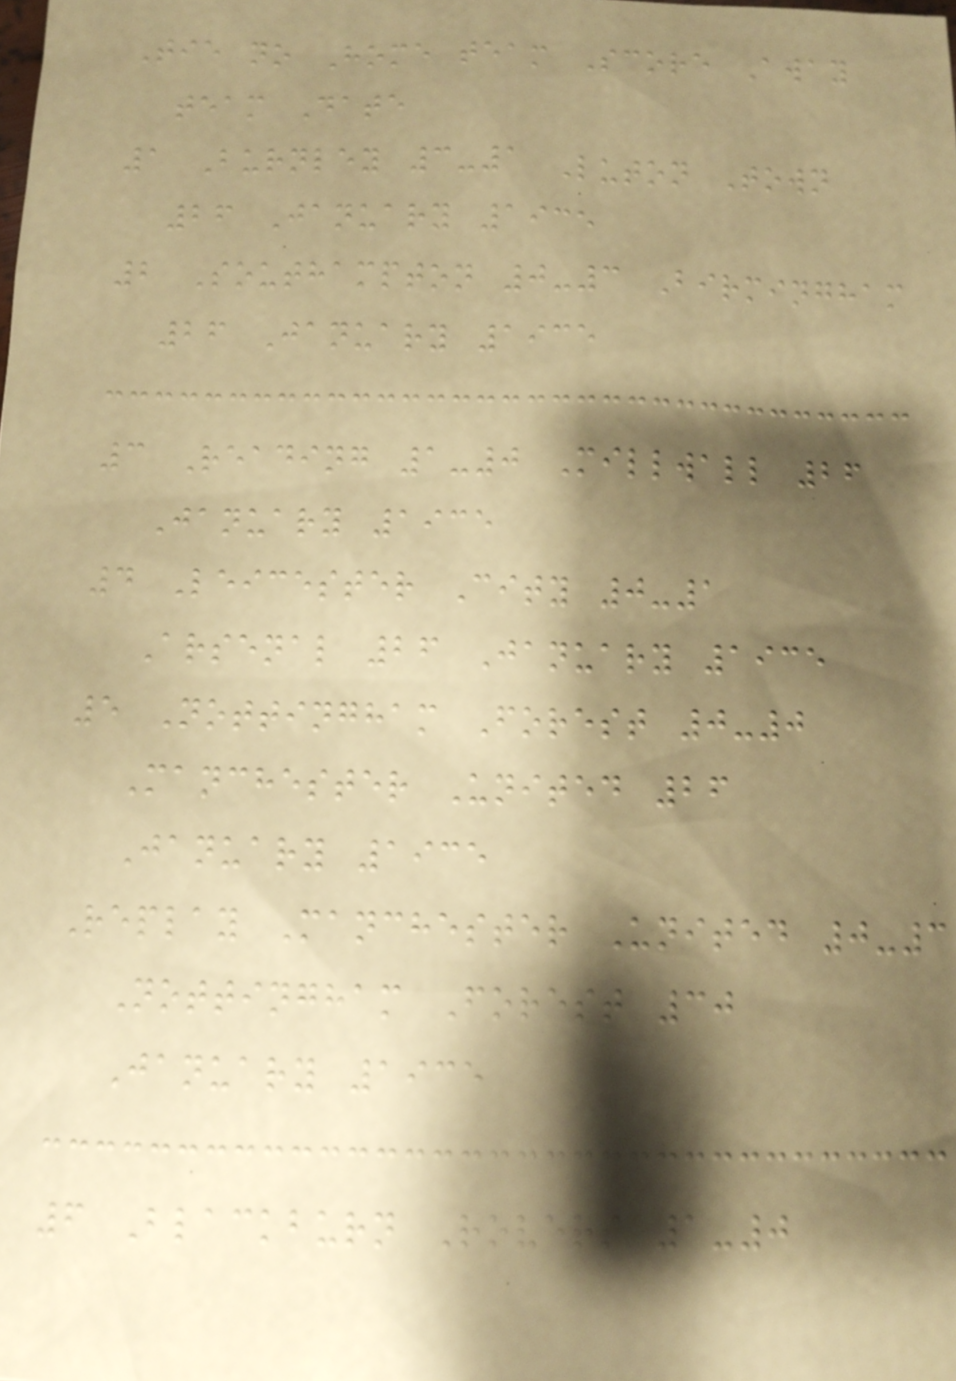Tie no Home team Score Away
team Date
1 Burnley 3-1 Luton Town
26 January 1935
2 Southampton 0-3 Birmingham
26 January 1935
3 Reading 1-0 Millwall 26
January 1935
4 Leicester City 0-1
Arsenal 26 January 1935
5 Nottingham Forest 0-0
Manchester United 26
January 1935
Replay Manchester United 0-3
Nottingham Forest 30
January 1935
6 Blackburn Rovers 1-0
